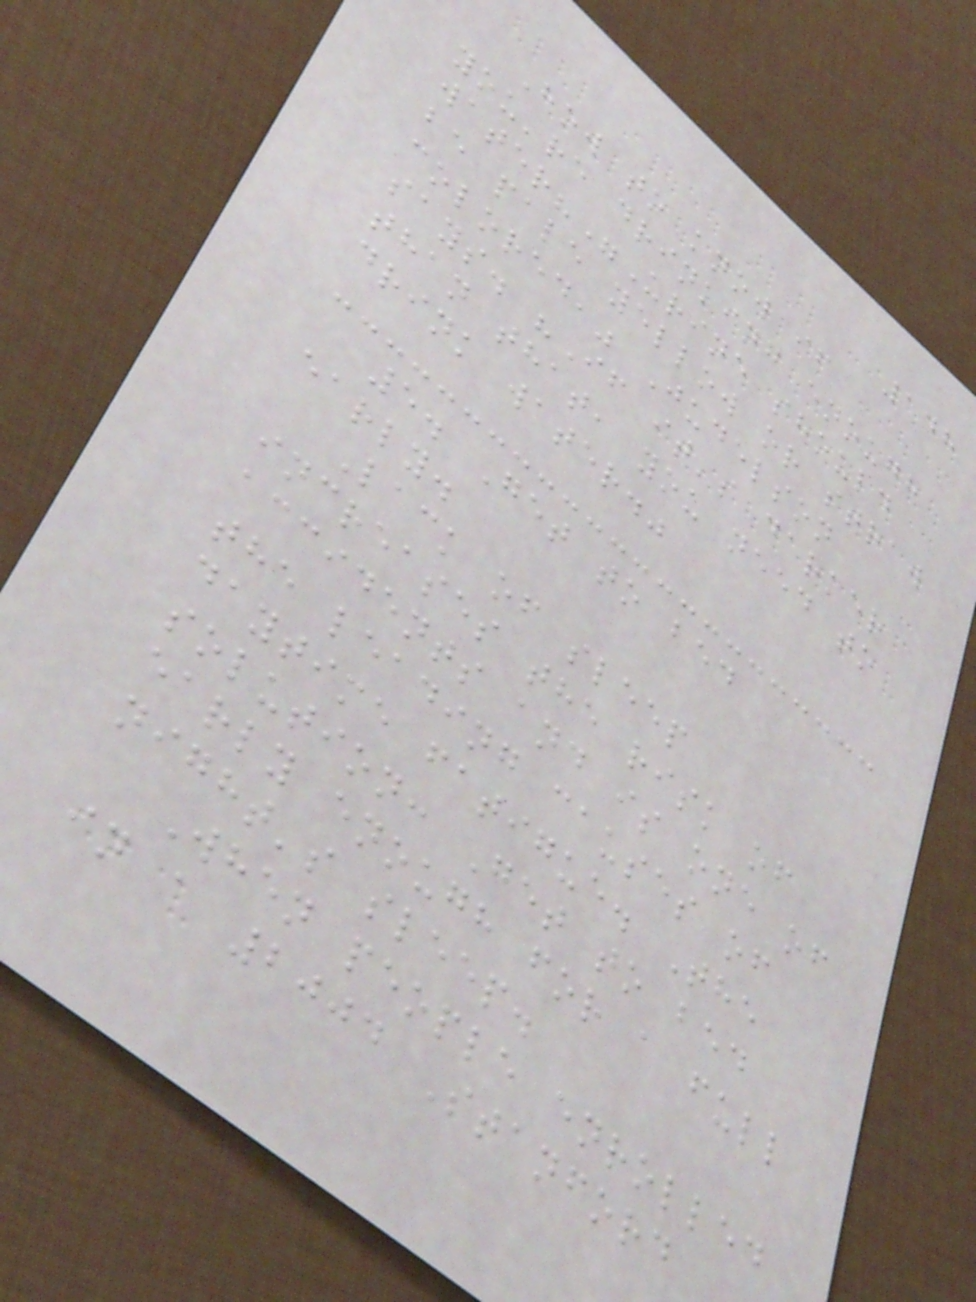148
How to know if
you're drinking enough
water?"Urine should
be pale yellow or straw
colored," Judelson
says. "If it's darker
than that, you need to
drink water."
5. Get to bed
early.
Lack of sleep
increases the risk of
accidents and is one of
the leading causes of
daytime fatigue. The
solution: Get to bed
early enough for a full
night's sleep.
When people enrolled
in a 2004 Stanford
